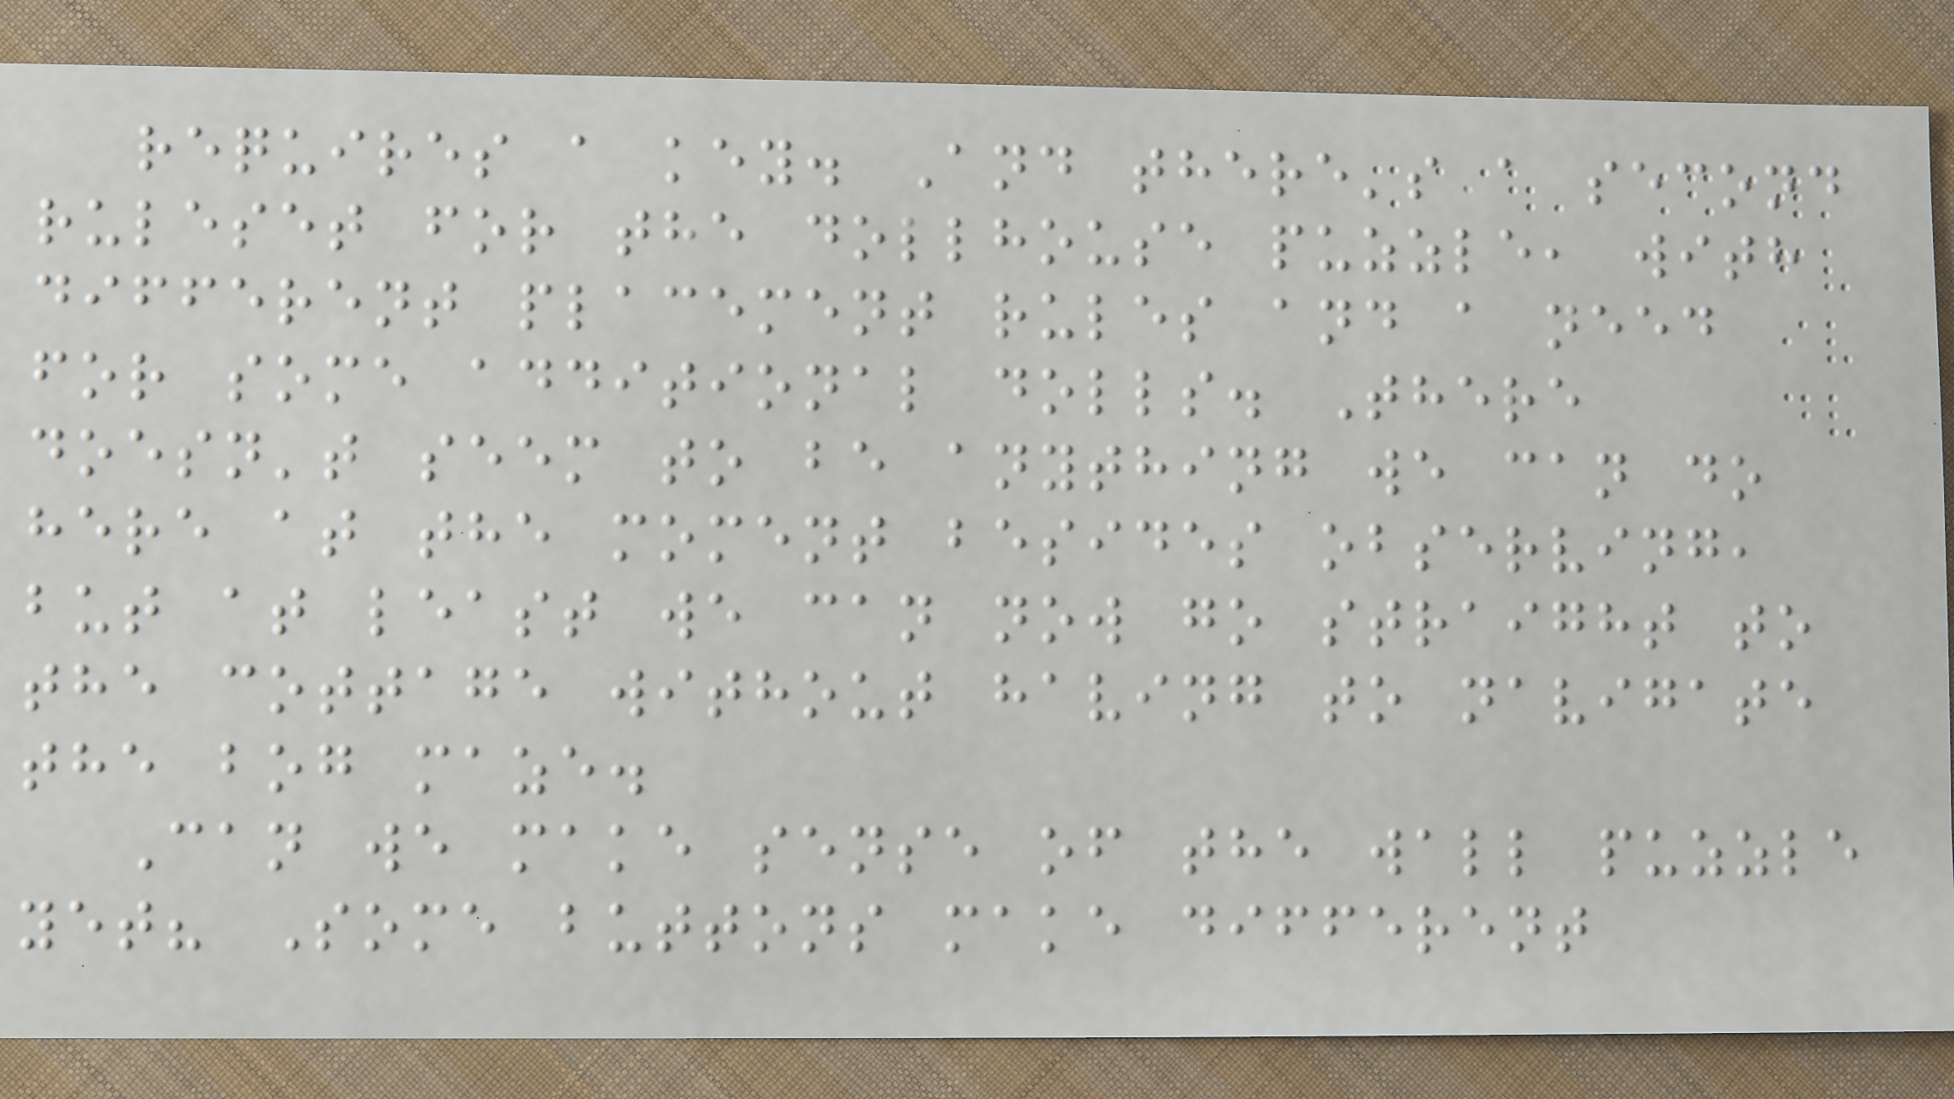requires a key. And there's a second
ruleset for the dollhouse puzzle, with
different placement rules and a need
for some additional dolls. There
doesn't seem to be anything we can do
here at the moment besides observing,
but at least we can now go straight to
the cottage without having to navigate
the bog maze.
Can we make sense of the wall puzzle
yet? Some buttons make different
